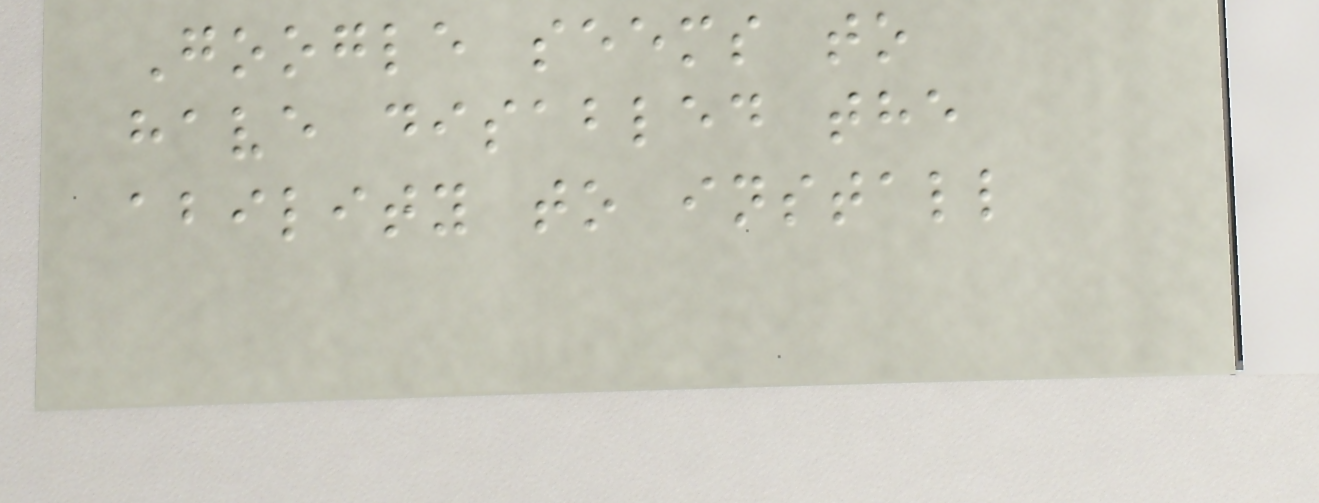Google seems to
have disabled the
ability to install
